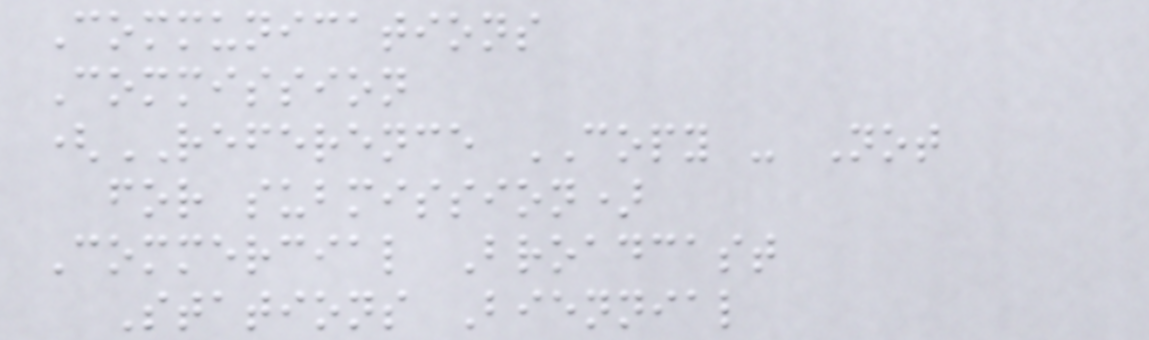Communications
Commission
(REFERENCE COPY - Not
for submission)
Commercial Broadcast
Stations Biennial
